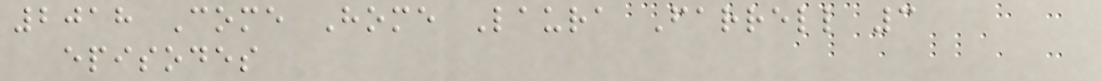2018 Come Home Laura Farrell 3
episodes
